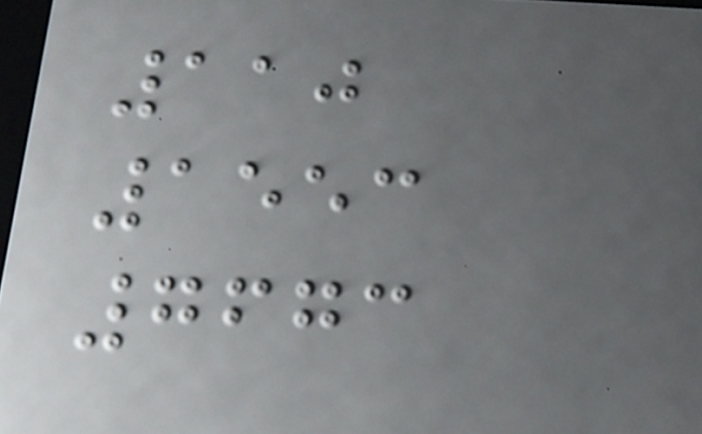110
1553
7673
